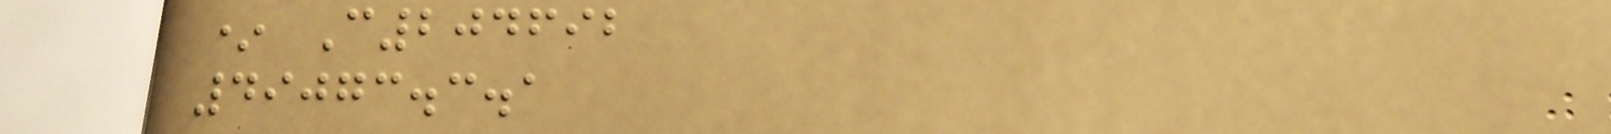* C204692
49073.3.1
